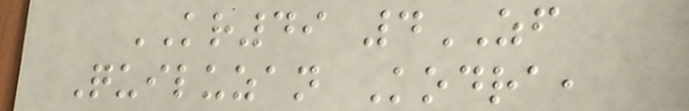KR49 4ZF
Quiluzan Kodra,
